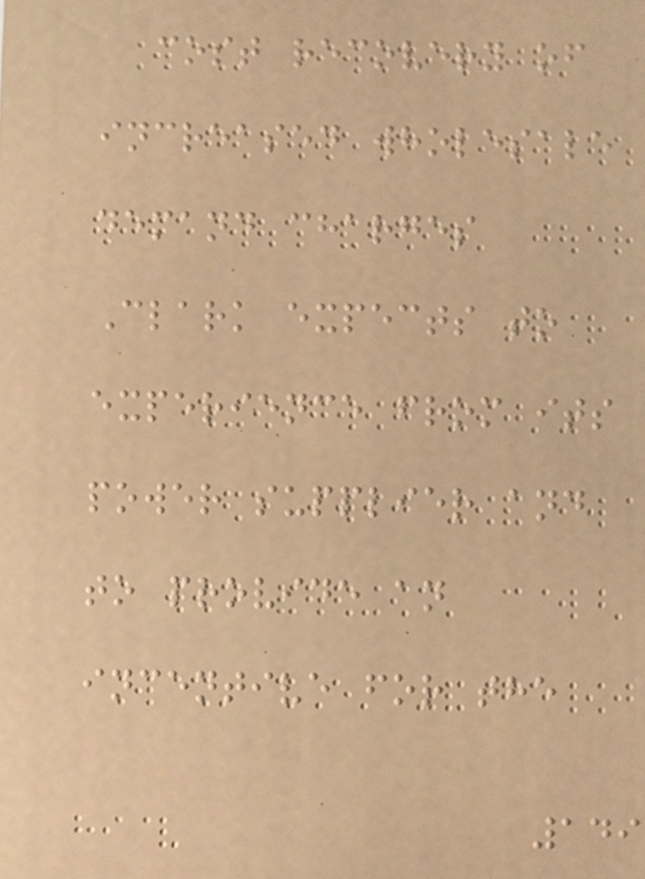cost recovery of
increased wholesale
demand charges
Clark expects to
experience from its
power supplier and
to provide an
incentive for the
149
